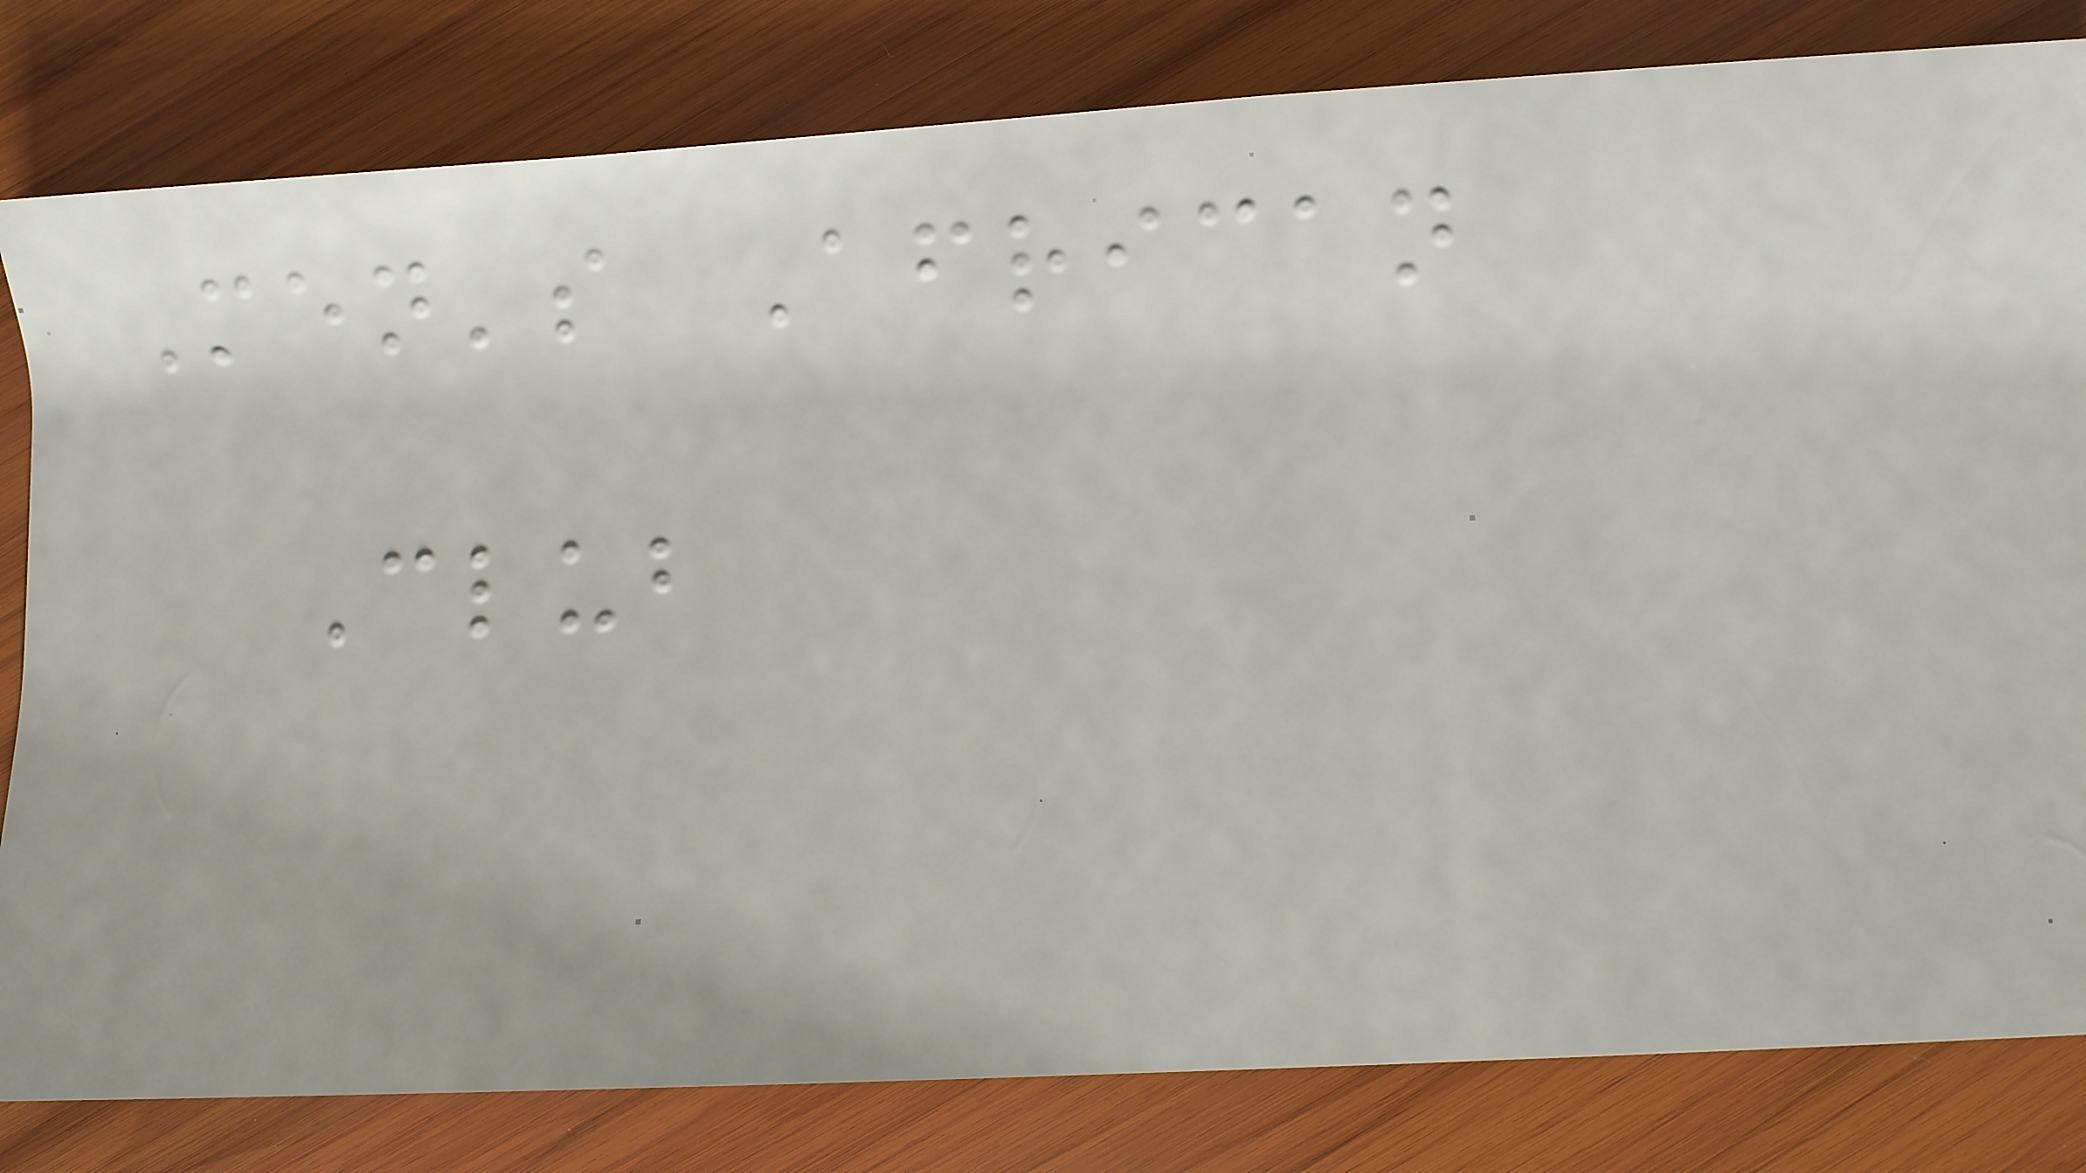Men's African
Club
